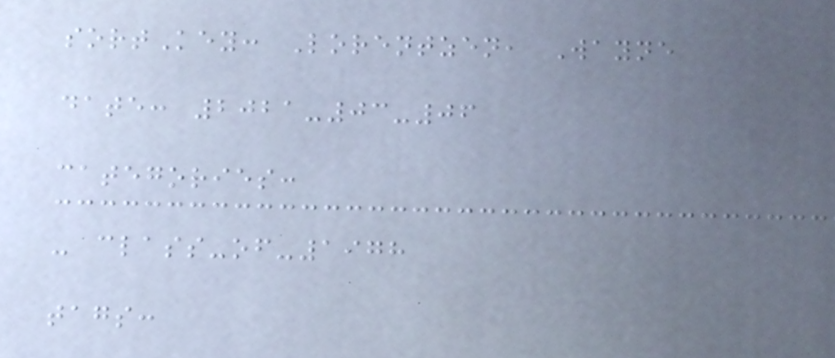sortKey: Lorentzen, Wayne
date: 2021-03-06
categories:
- class-of-1978
tags:
